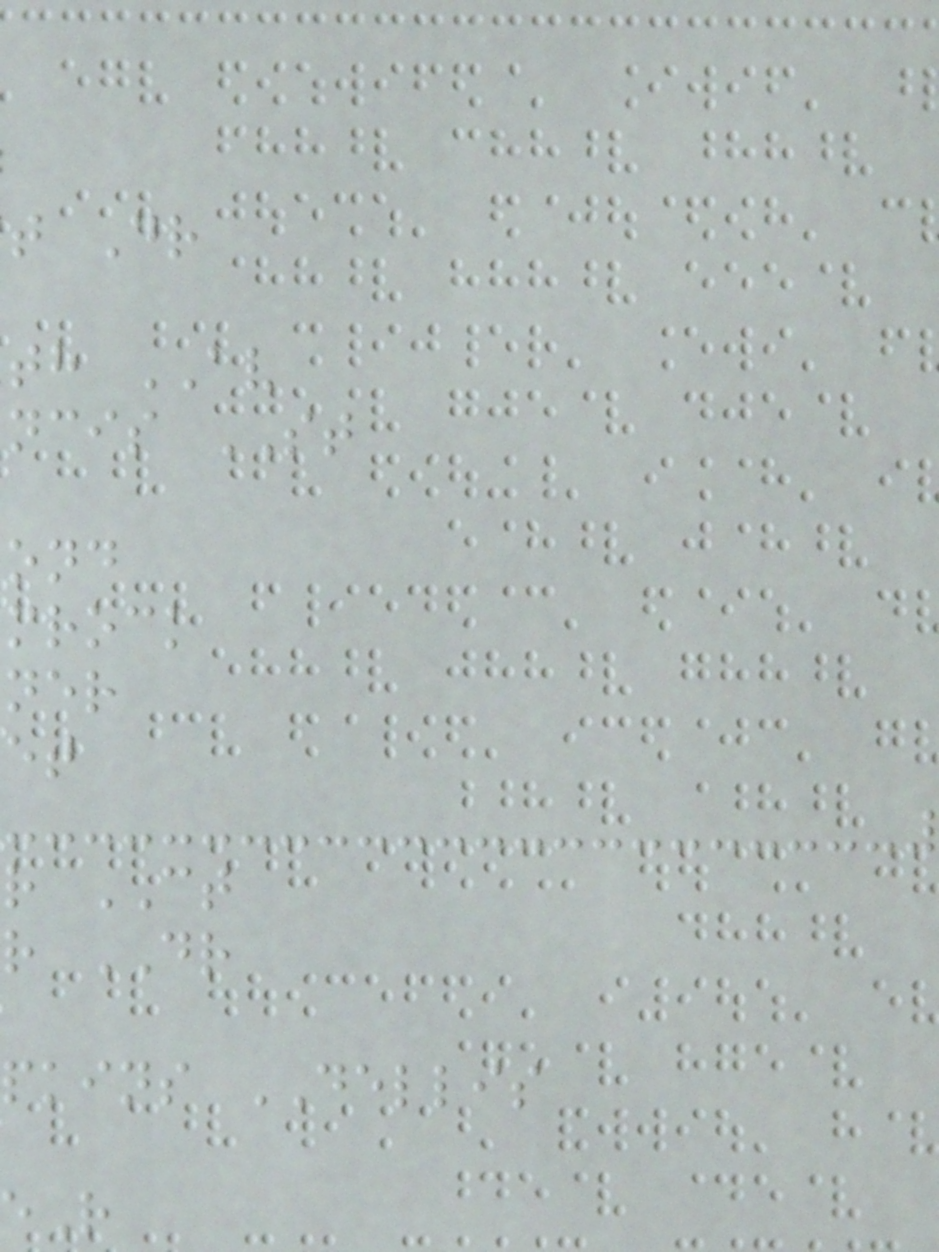t Dr
th AV
ncis ST
mrock
r CT
r DR
pkins DELLIS
